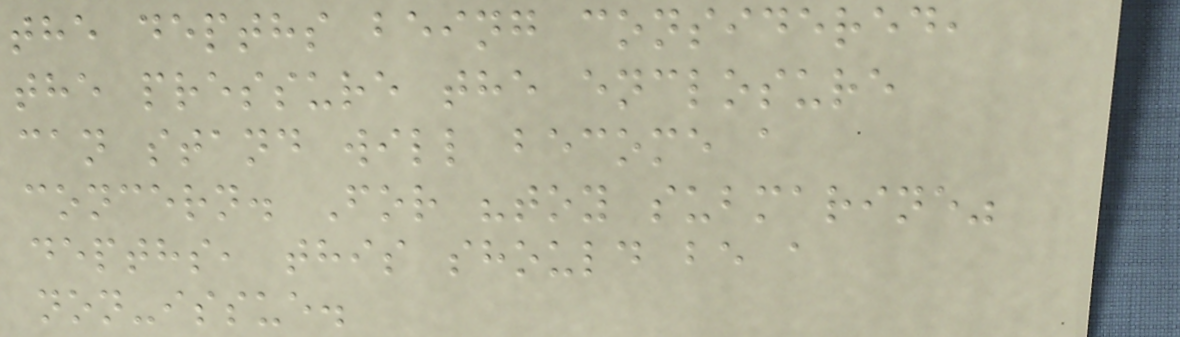the depths being considered,
the pressure the enclosure
can stand will become a
concern. For "toy submarine"
depths, this should be a
non-issue.
